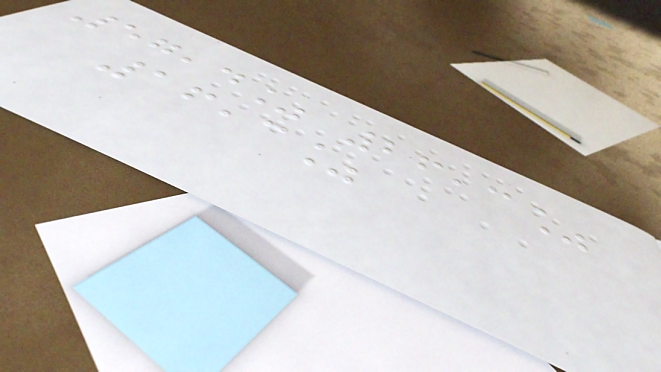57,4% 26,3%
16,3%
